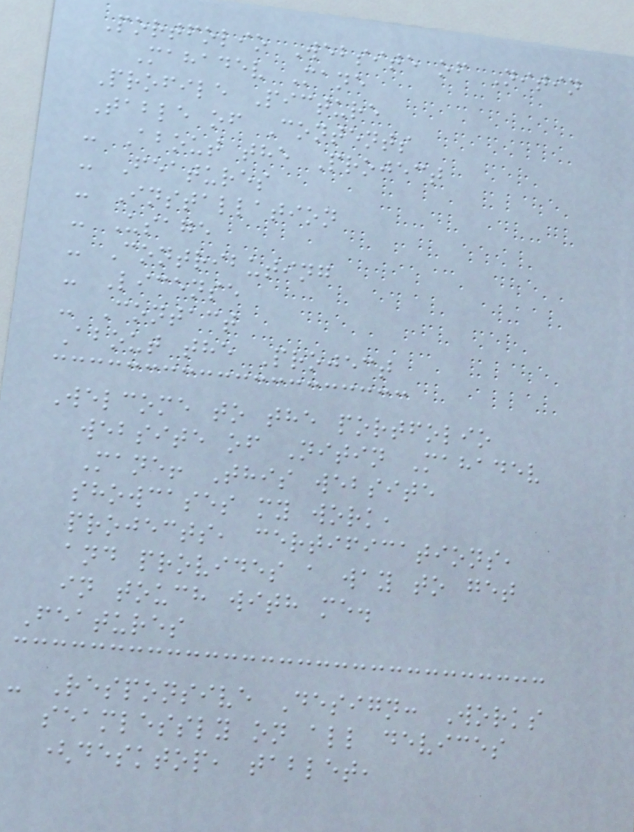Portfolio Website of Nitin
Mahadev Mane
Profile Picture
Table of Contents
- About the Project
- Features
- Installation
- Usage
- Contributing
- License
- Contact
About the Project
Welcome to the portfolio
website of Nitin Mahadev
Mane! This website
showcases my work,
projects, certifications,
and provides a way to get
in touch with me.
Features
- Responsive Design: Works
seamlessly on all devices
(desktop, tablet,
